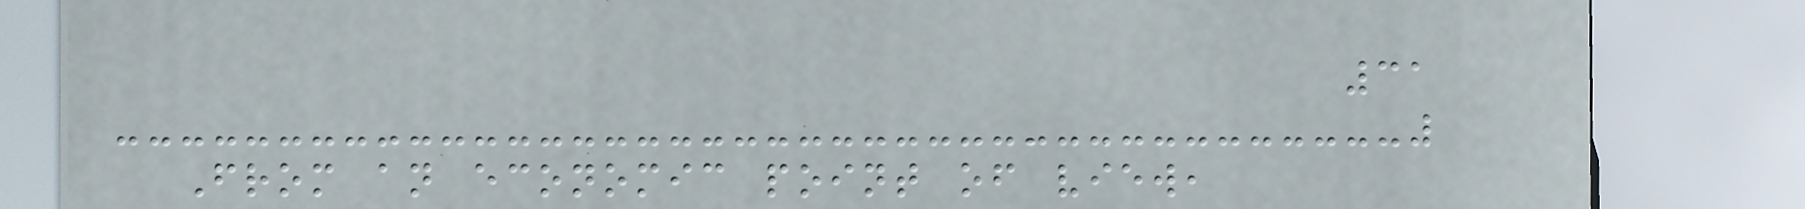31
From an economic point of view,
